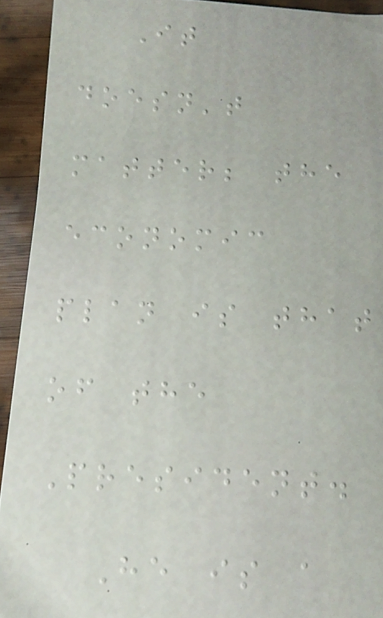It
doesn't
matter; the
economic
plan is that
of the
President.
He is a
